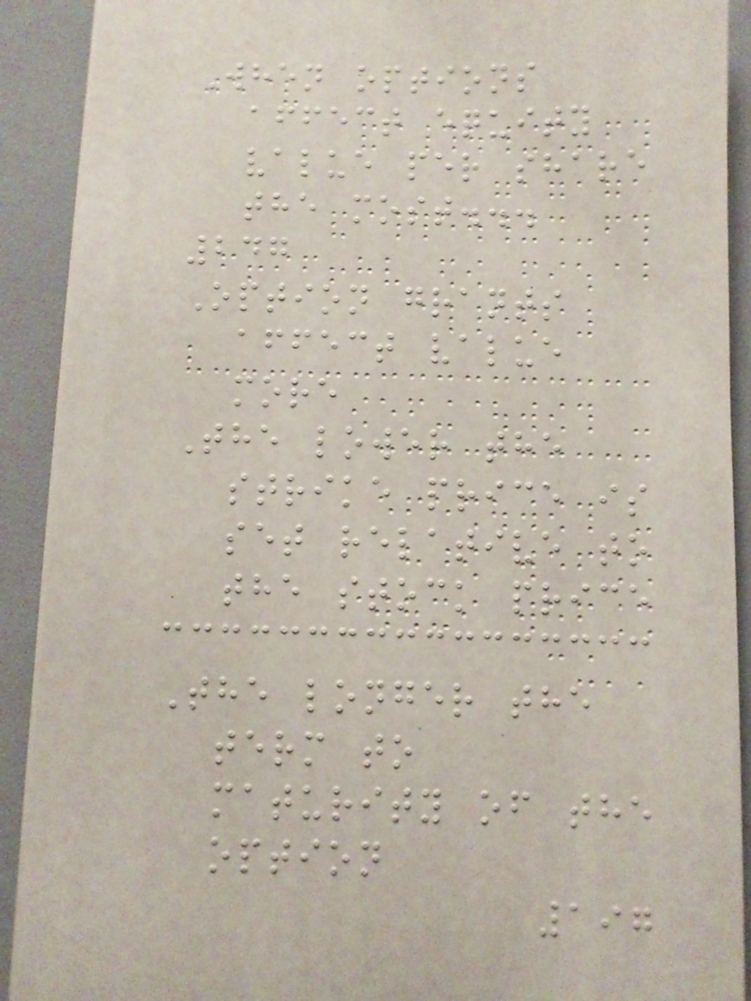When options
affect equity
value per share
the most...
247
Option grants
affect value
more
The lower the
strike price is
set relative to
the stock price
The longer the
term to
maturity of the
option
197
